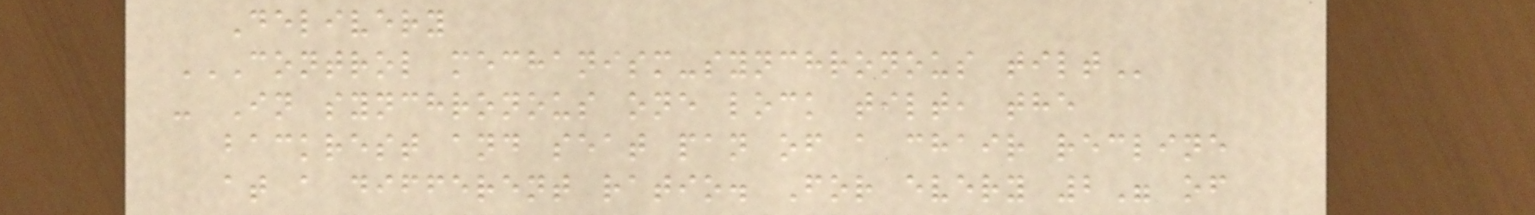Delivery
CONTROL MECHANISM-SYNCHRONOUS TILT
- In synchronous one lock tilt, the
backrest and seat pan of a chair recline
at a different ratio. For every 2" of
